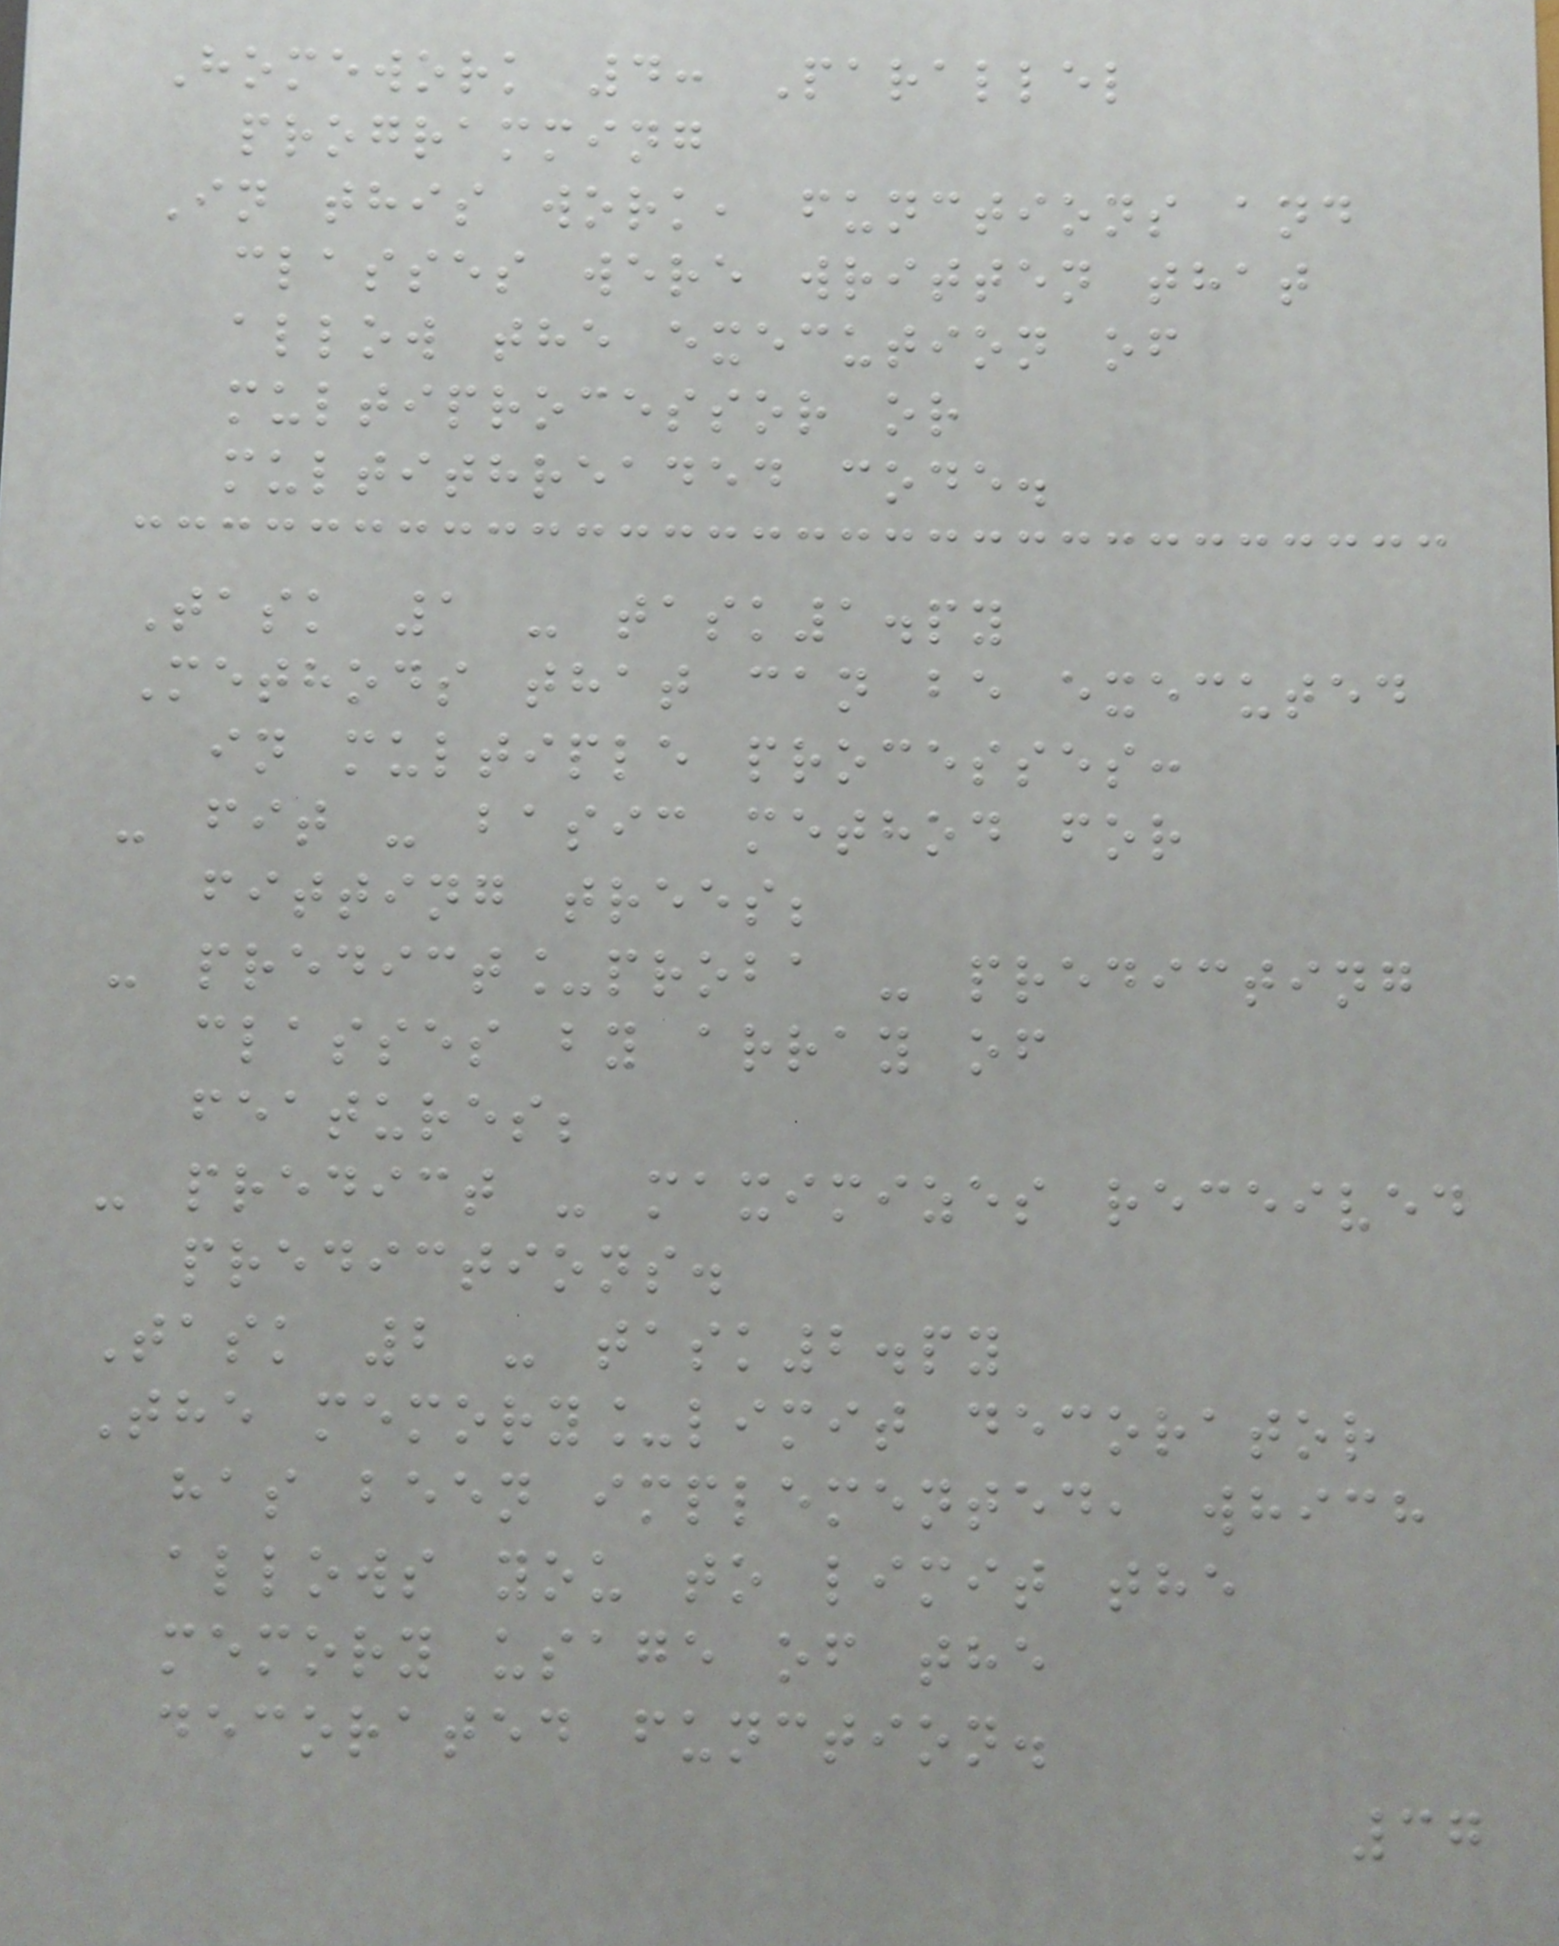Homework 4: Parallel
programming
In this work, functions and
classes were written that
allow the execution of
multiprocessor or
multithreaded code.
Task 1 - task1.py
Methods that can be executed
in multiple processes:
- fit - basic method for
fitting trees;
- predict_proba - predicting
classes by array of
features;
- predict - maximizes received
predictions.
Task 2 - task2.py
The memory_limit decorator
has been implemented, which
allows you to limit the
memory usage of the
decorated function.
37
